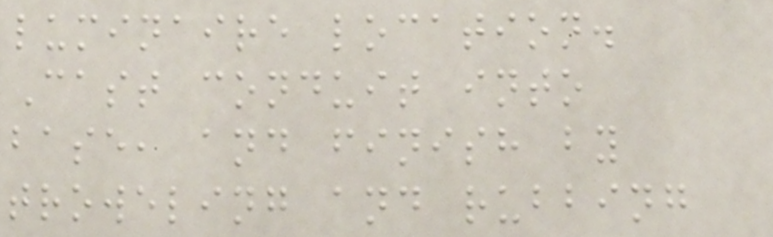luminaire location.
Cast conduit into
base, and finish by
troweling and rubbing
